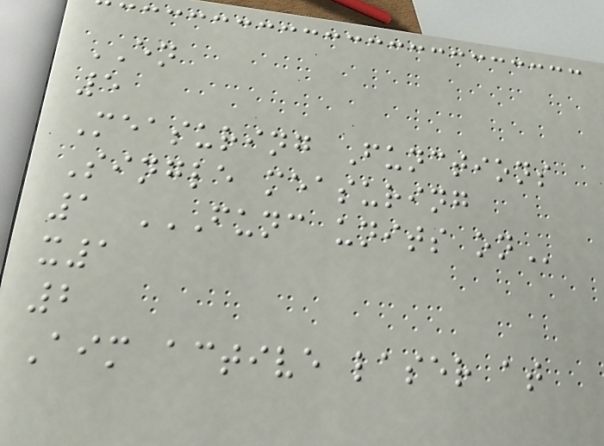EN
5
Measuring Functions
Single measuring
1 FUNC UNITS ON
x1
2
Aim active laser at
